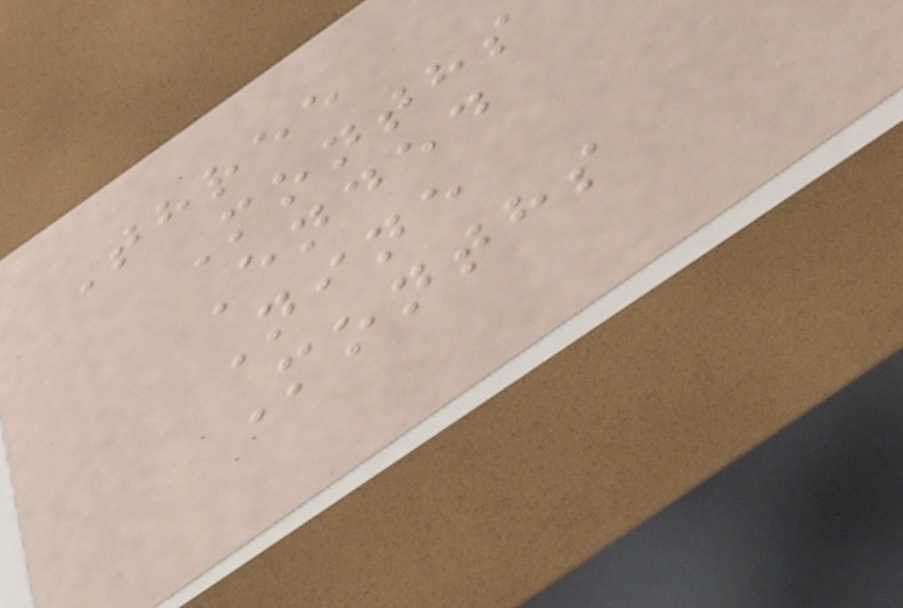Three
Months
Ended
Nine
Months
